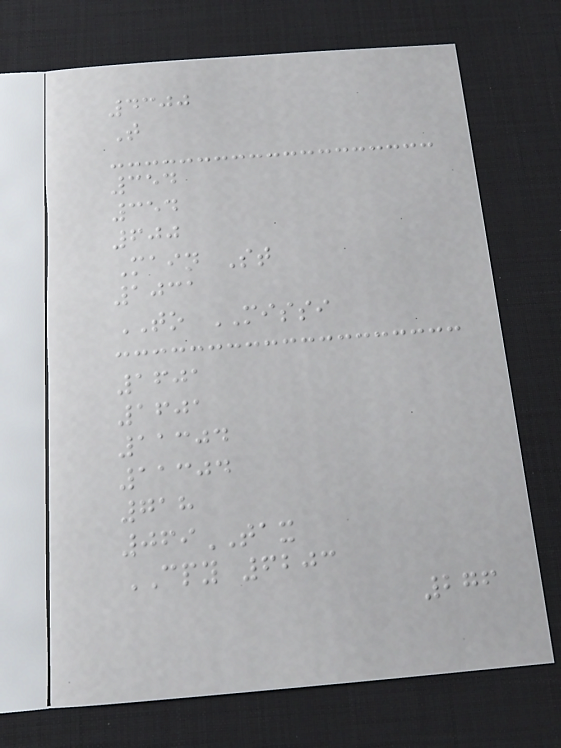4300
T
354
354
600
Main St
1031
TO MISSI
1601
1601
11304
11304
718
069TAX
CPY 6203
276
